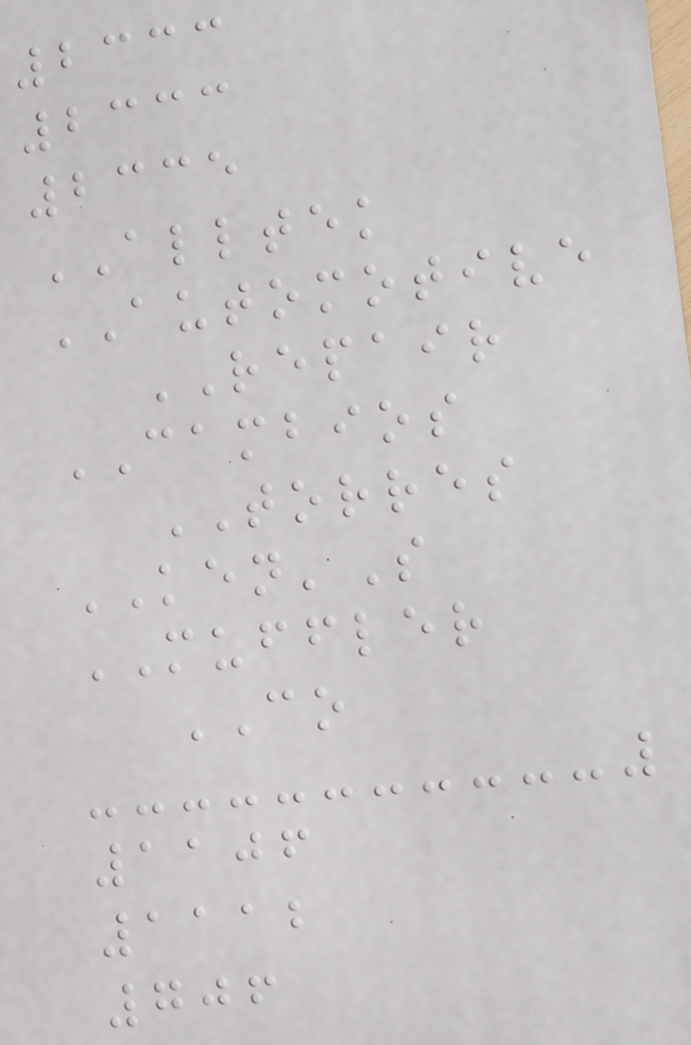2333
2333
2335
ALLTEK
AUTOMOTIVE
REPAIR
CAMBIOS
TORRES
KEN'S
MUFFLER
CO
1106
1112
706
